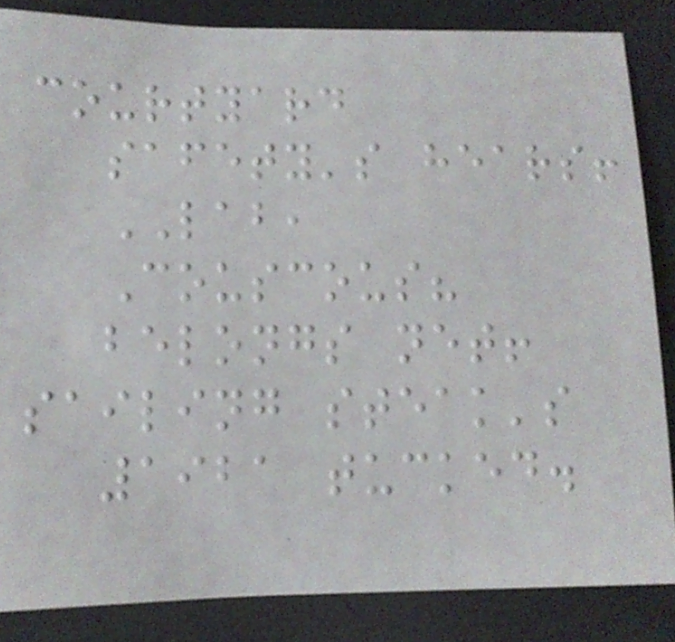courtyard
safety's hears!
LAB,
Couscous?
belongs net!
sailing steak's
1921 tucked.
